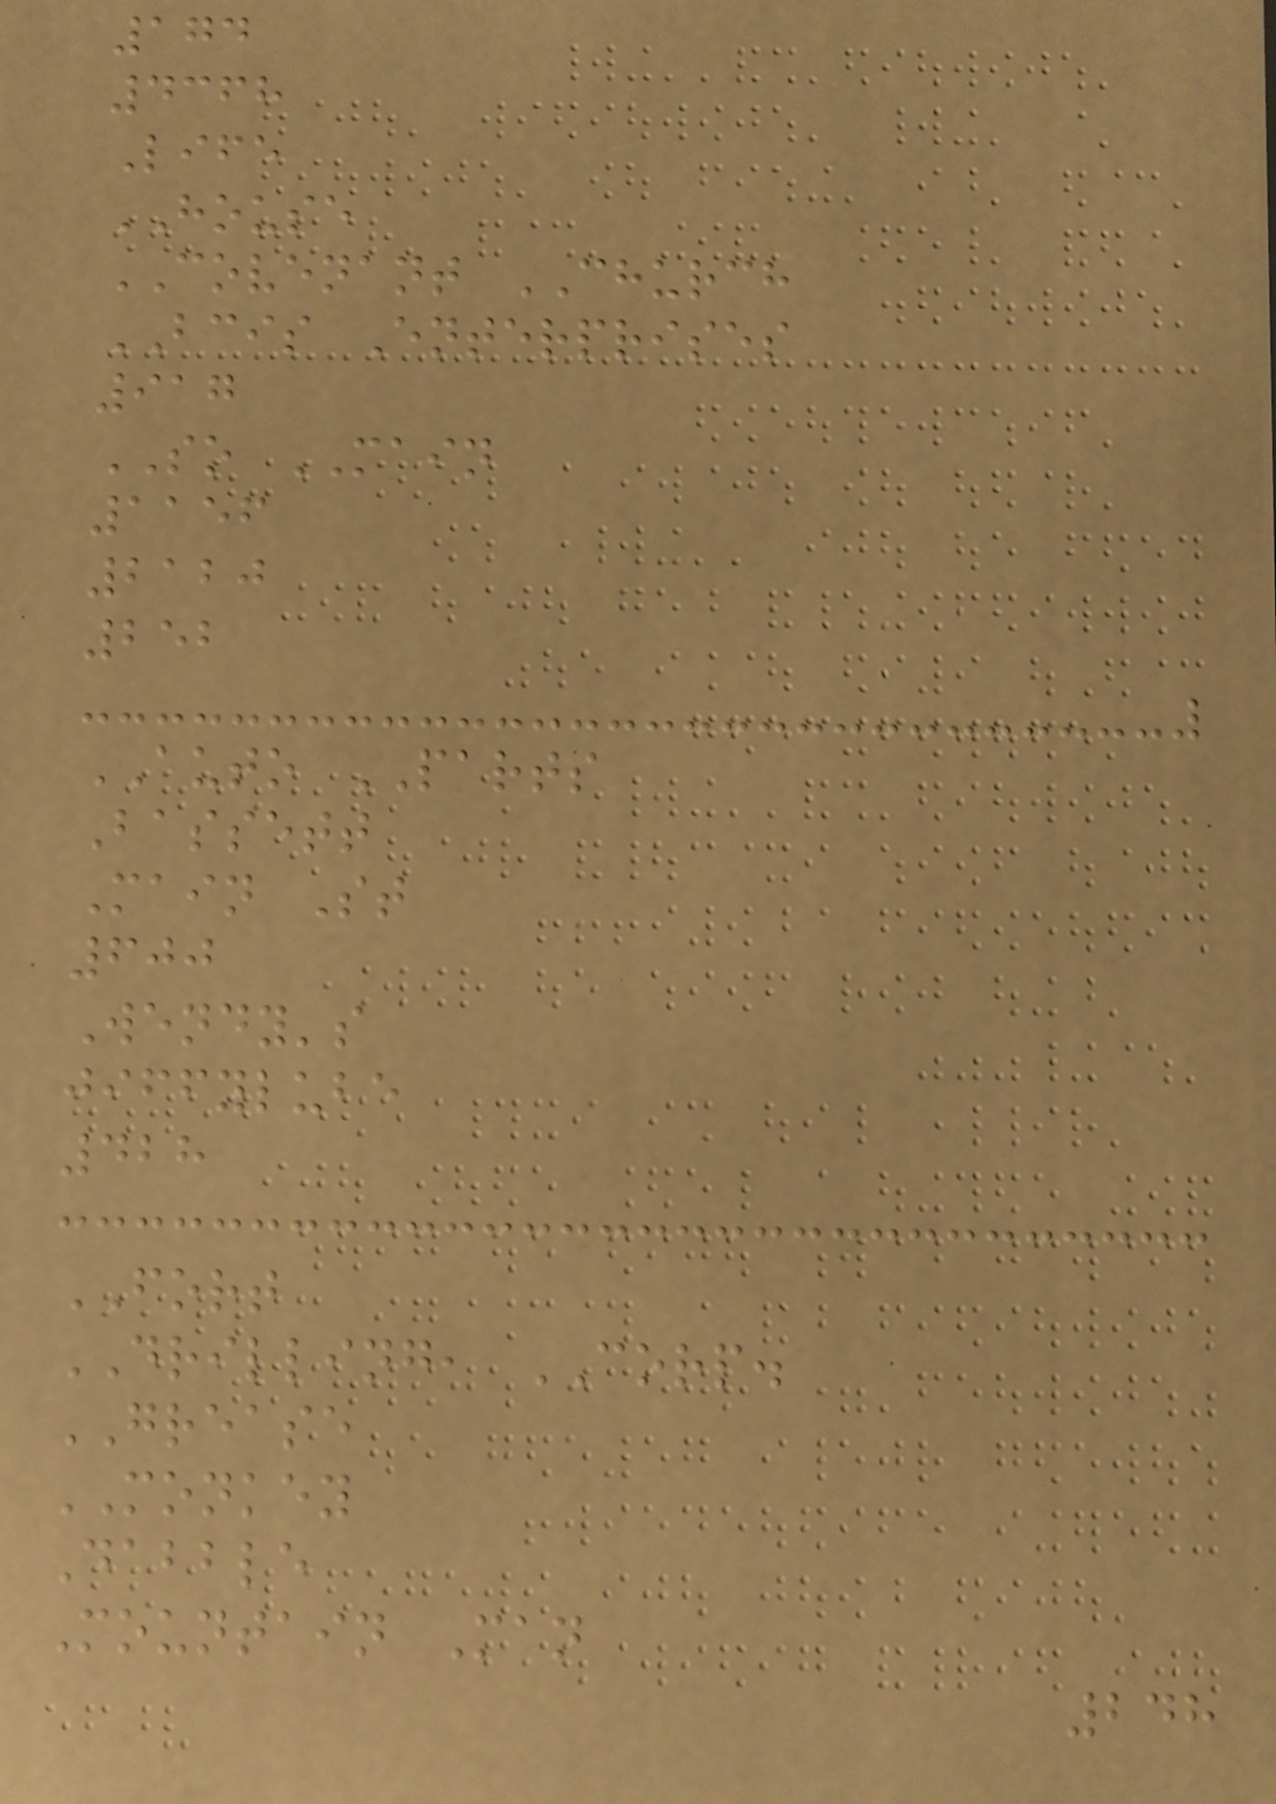174
4368
Life
HOUSE
COVENANT CHURCH
BCIS Enterprises
917
SO MAIN
1156
2120
252
AUTO PARTS
Bassett
Main St
600
Wendy's
jiffylube
428
FORT
DRILLING, CORP.
GREASE
MONKEY
Dabble
Mountain Man
248
